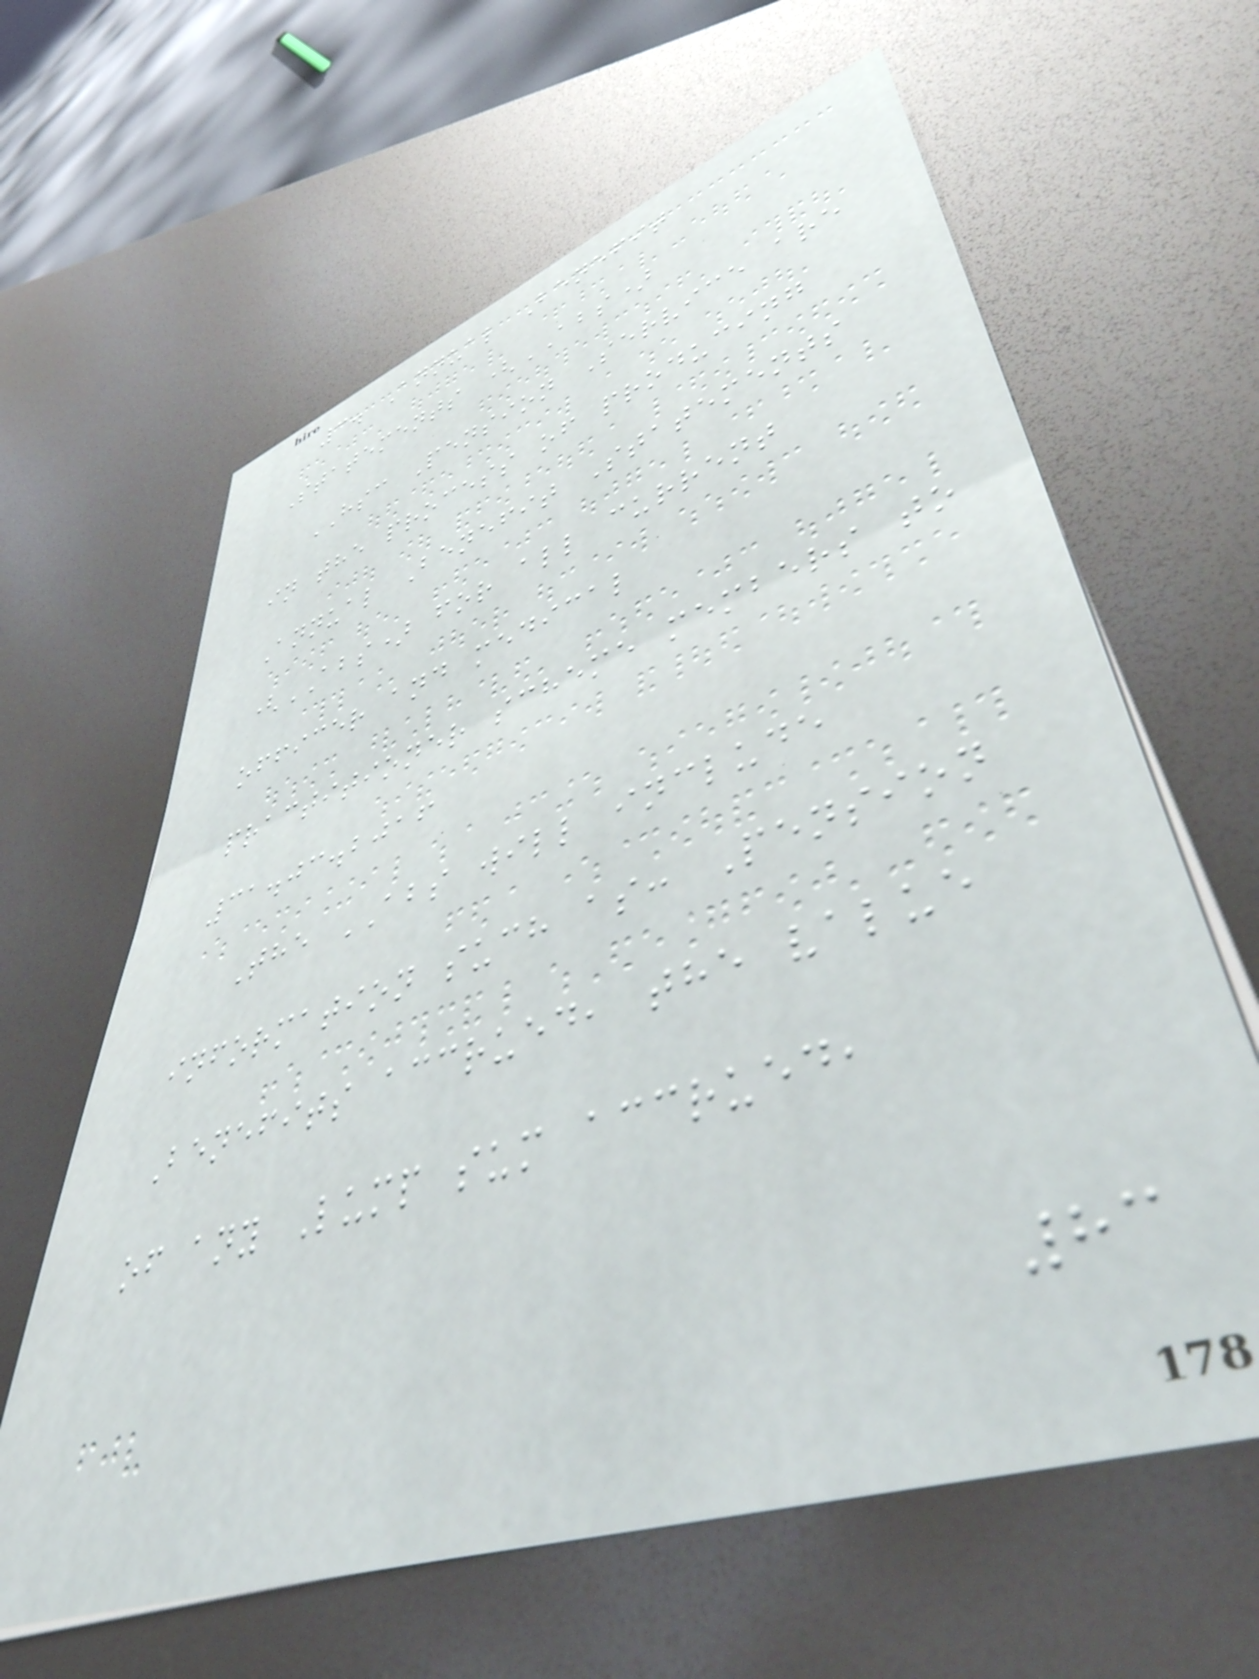3. Annual Benefit
Statements (ABS)
HSC Pension Service are
in the process of producing
Annual Benefit Statements
(ABS) for all current
officer and medical
practitioner scheme members to
31.03.2016
The ABS will include
information such as: Pension
Benefits accrued, the value
of any Lump sum accrued,
83
